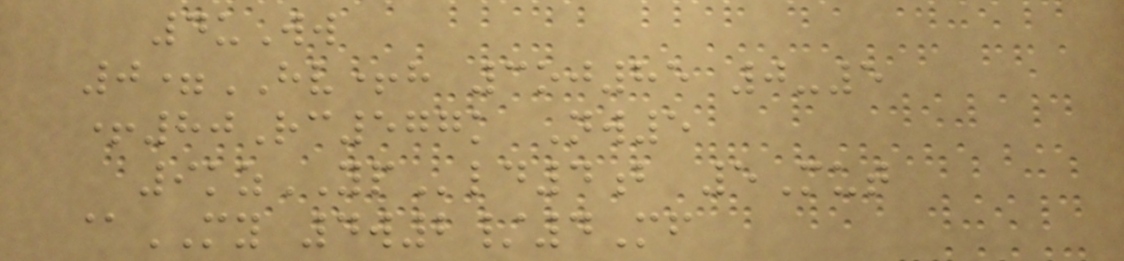4uWw
0=HV+h 3oj85 0-5
+80Rc577k Nw5
9kzYPld4b 5Mut
@MY 4w2/4Mf
